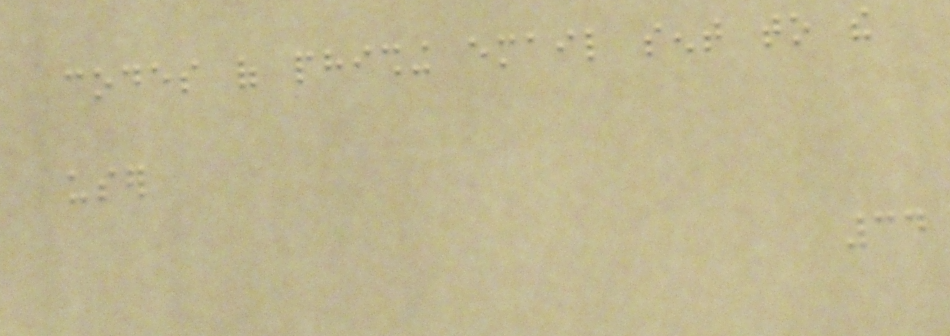codes of phishing email sent to the
user
34
